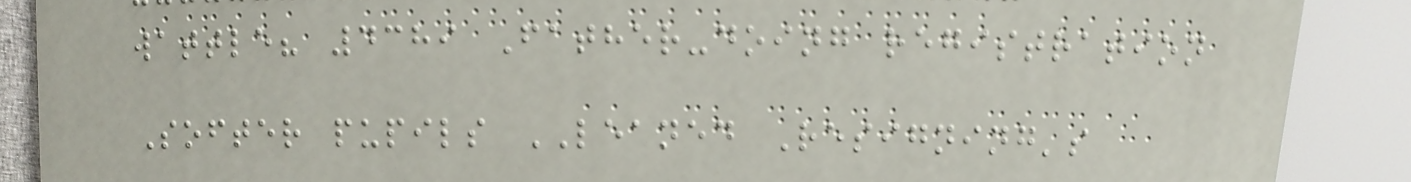wattle? 4389 Father-doing registration
Softer pupils LEANED Resigning's
